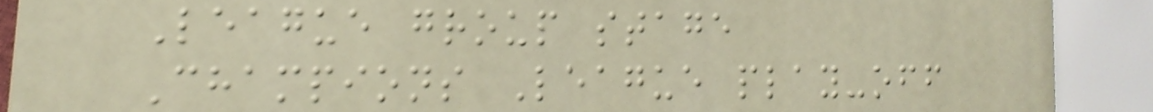League group stage
Champions League play-off
